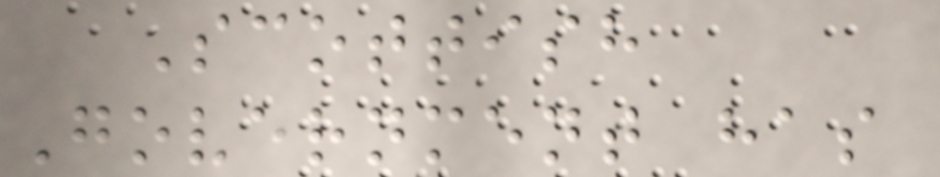Scottish
Government has
